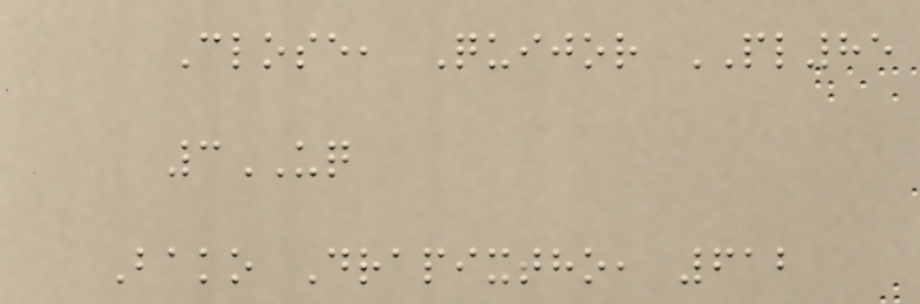Close, Quijor PL85
3UQ
Bako Drapixtho, 612
